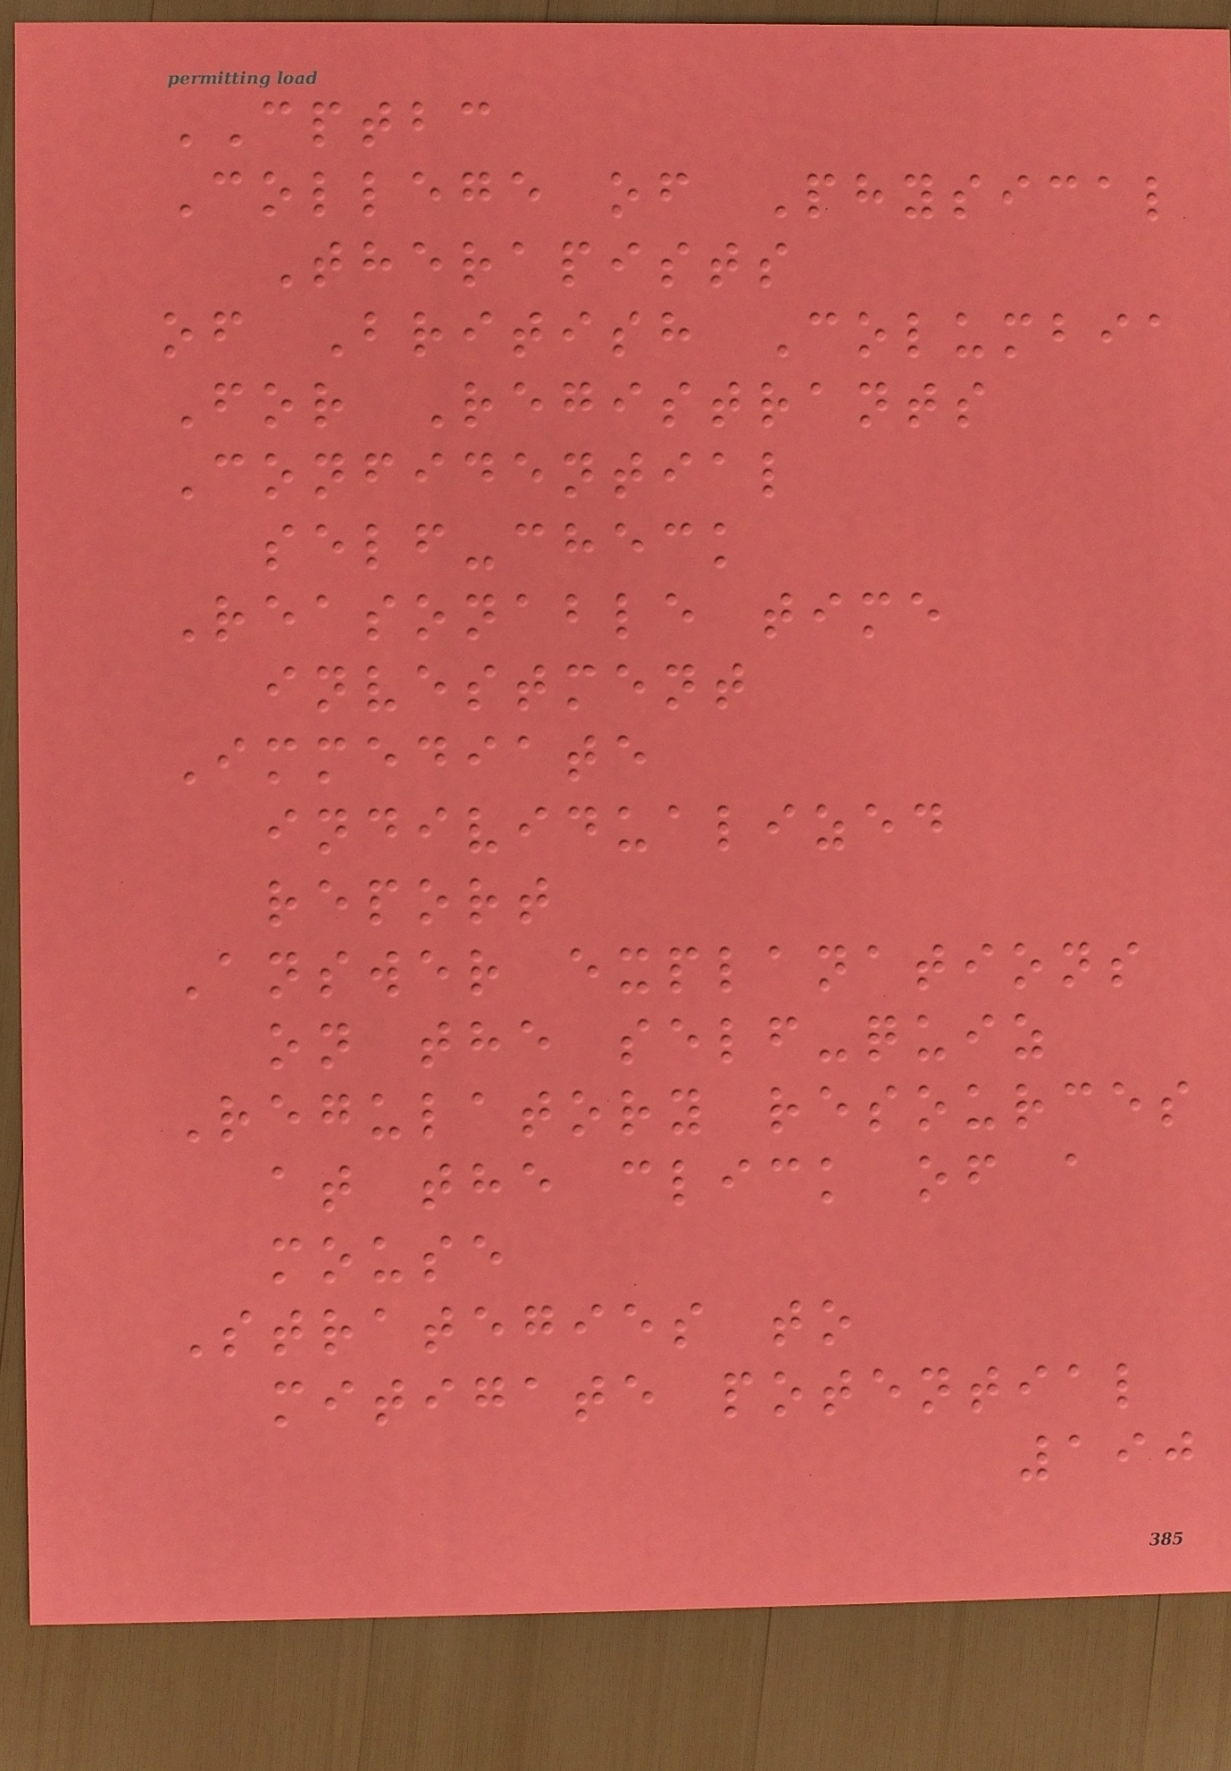CPTBC
College of Physical
Therapists
of British Columbia
For Registrants
Confidential
self-check
Reasonable time
investment
Immediate
individualized
report
Answer explanations
on the self-quiz
Regulatory resources
at the click of a
mouse
Strategies to
mitigate potential
190
